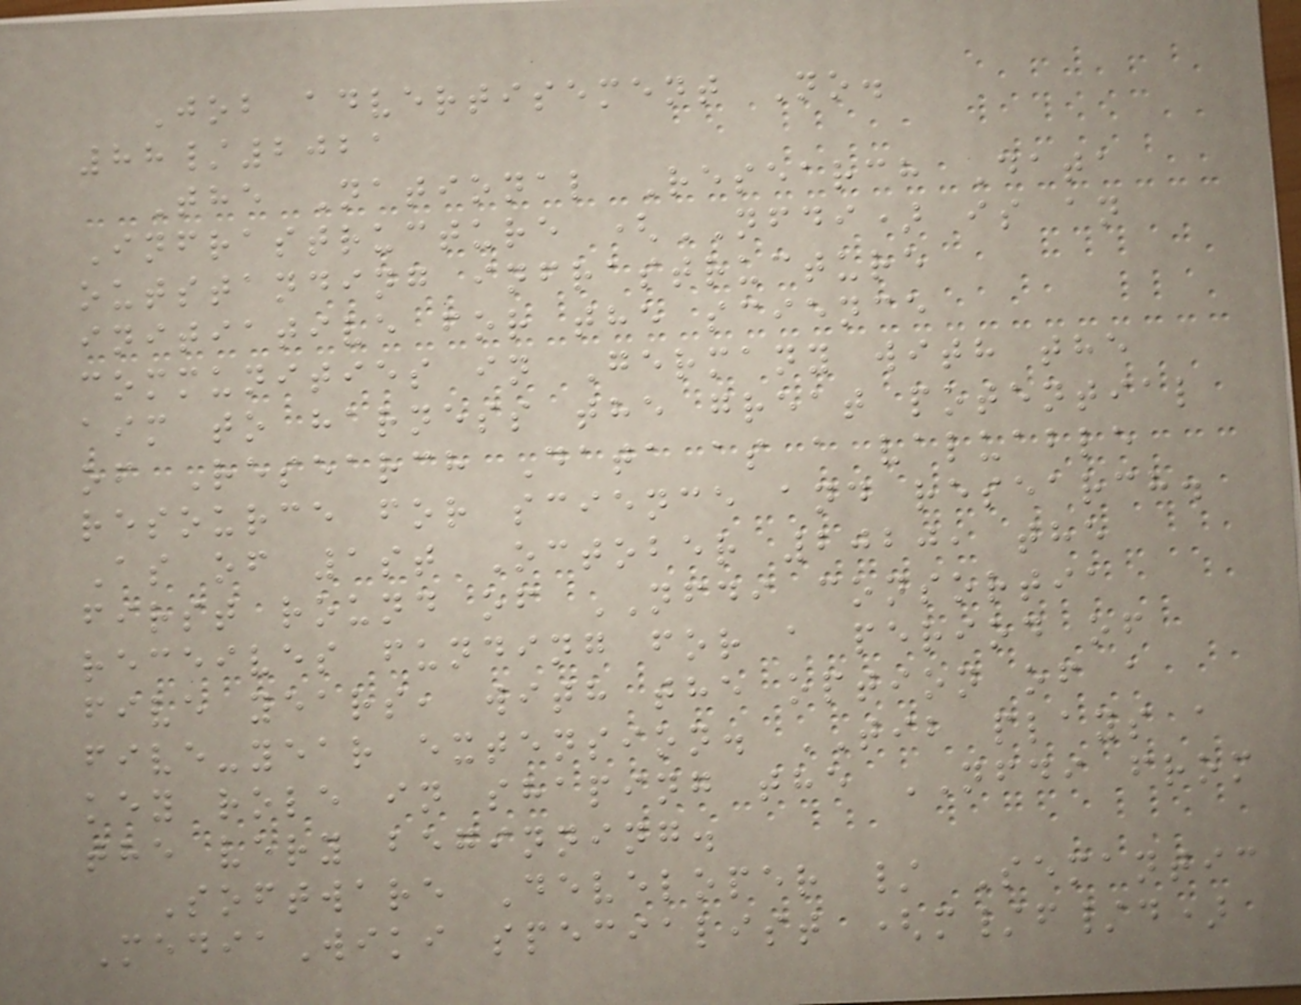Job advertisement No.
88/2021
The National Research Data
Infrastructure (NFDI) is an
outstanding infrastructure
initiative for the science
communities in Germany with the
aim to harness the great potential
of Research Data as a valuable
resource for science and research.
As of 1st October 2020, the
first round of NFDI consortia
receives funding for a period of
five years, with the option of a
five-year extension. TIB plays a
key role in shaping the NFDI from
the very beginning.
Software Developer / Semantic
MediaWiki specialist (m/f/d)
